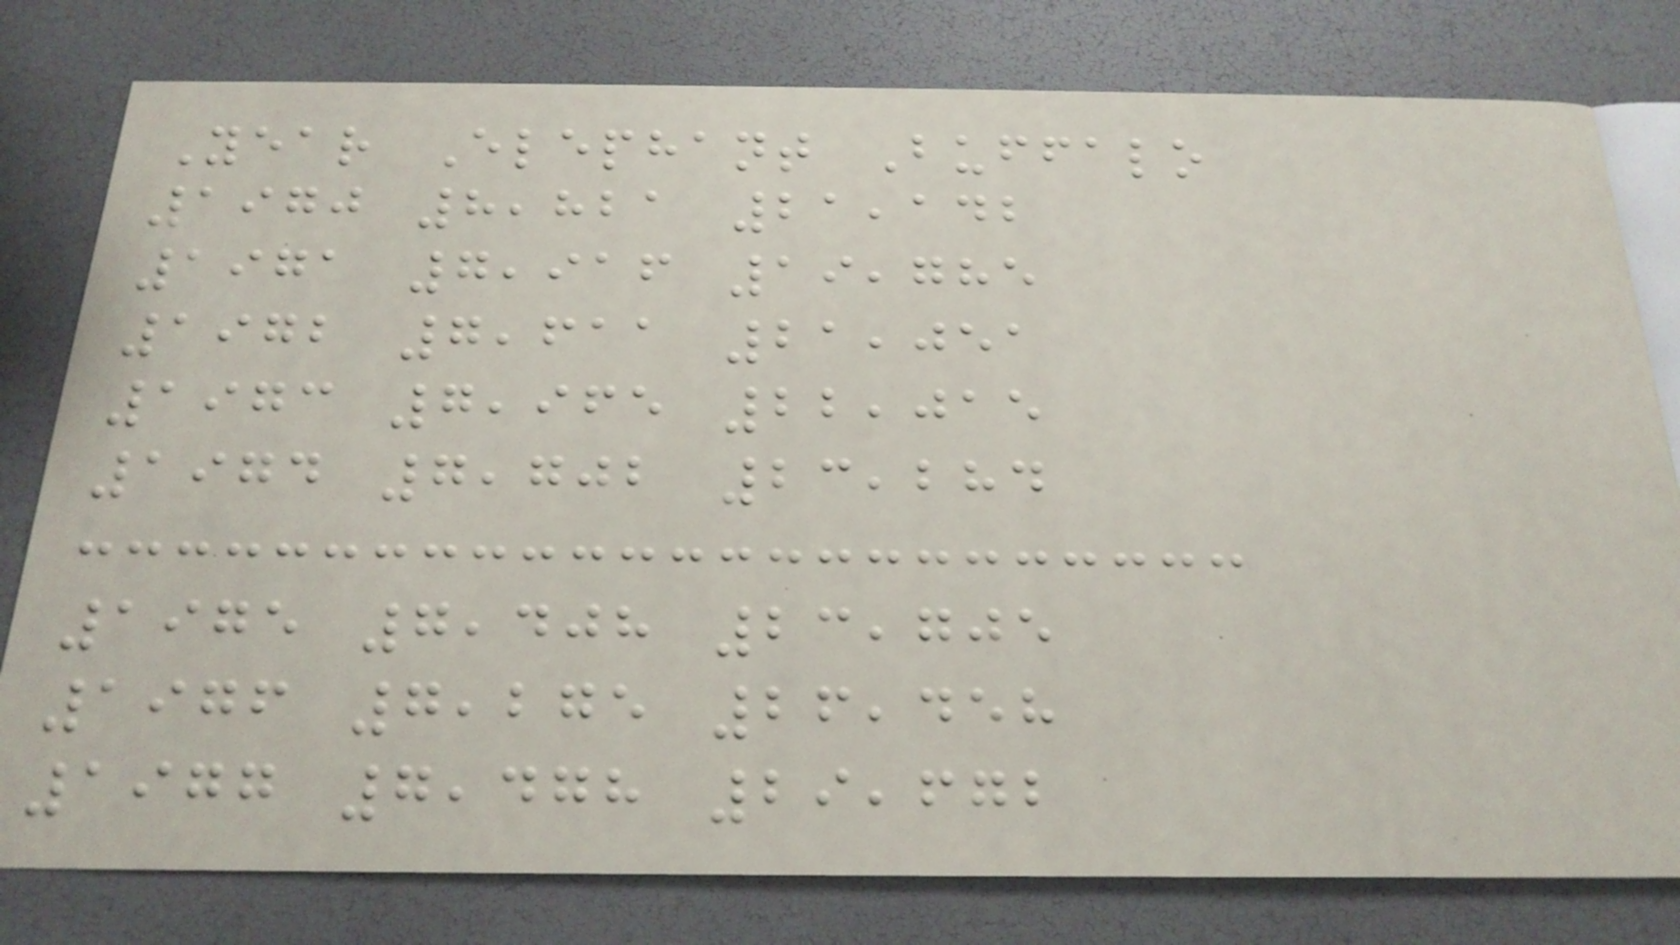Year Elephant Buffalo
1970 8,821 21,142
1971 7,916 19,785
1972 7,611 21,051
1973 7,965 22,015
1974 7,702 23,284
1975 7,408 23,705
1976 7,275 26,458
1977 7,478 29,672
